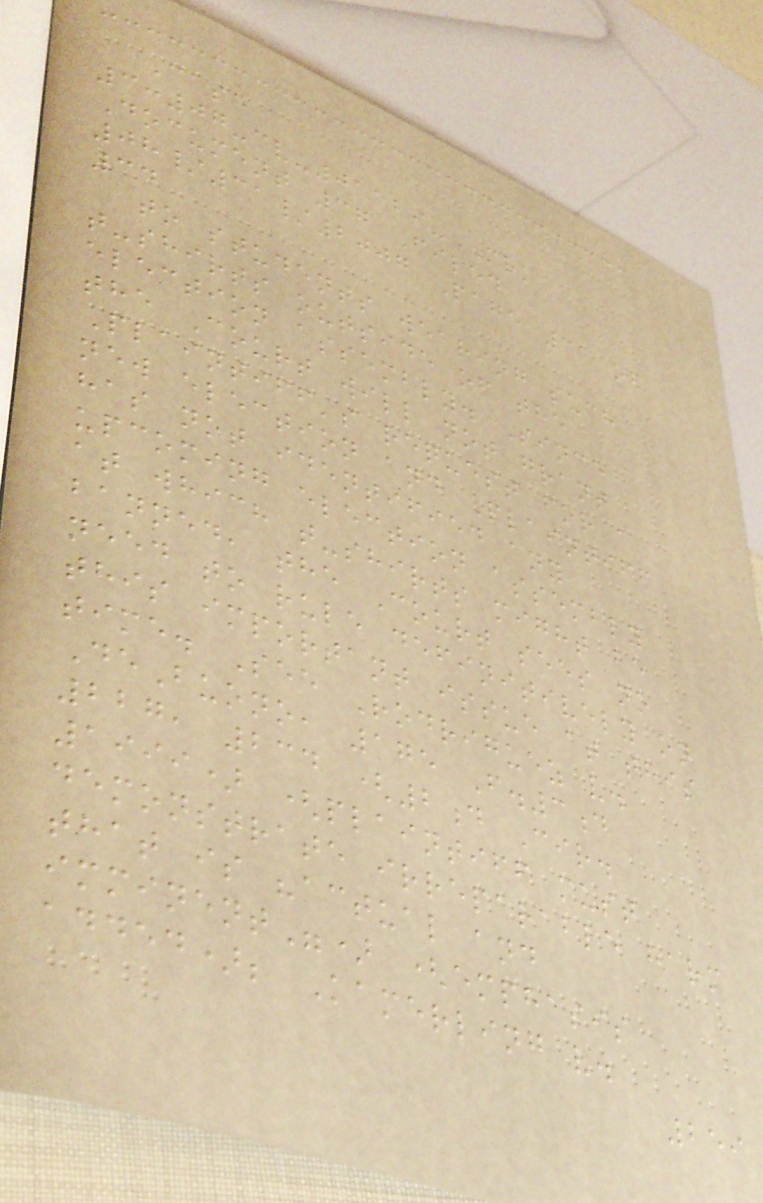Case
3:07-cv-01129-MRK
Document 37 Filed
08/31/2007 Page 31 of
34
to students wearing such
t-shirts outside of the
election assembly. Since
the Court will not grant
Plaintiff's request for a
new election and Plaintiff
has not identified any
upcoming election assembly
at which t-shirts might be
banned, the Court sees no
need to rule definitively on
this important issue at this
time. See Rodriguez v.
DeBuono, 175 F.3d
227, 234 (2d Cir.
1999) (plaintiff must
demonstrate irreparable harm
that is "actual and
imminent") (emphasis
added); Kamerling v.
259
